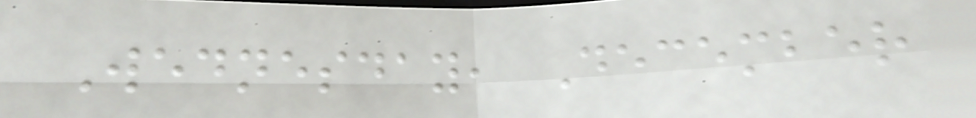Wednesday, December
